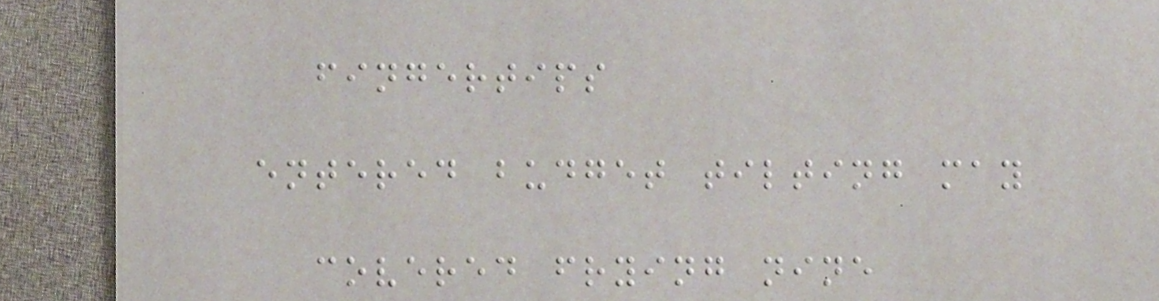fingertips
entered budget tilting may
covered frying nine
